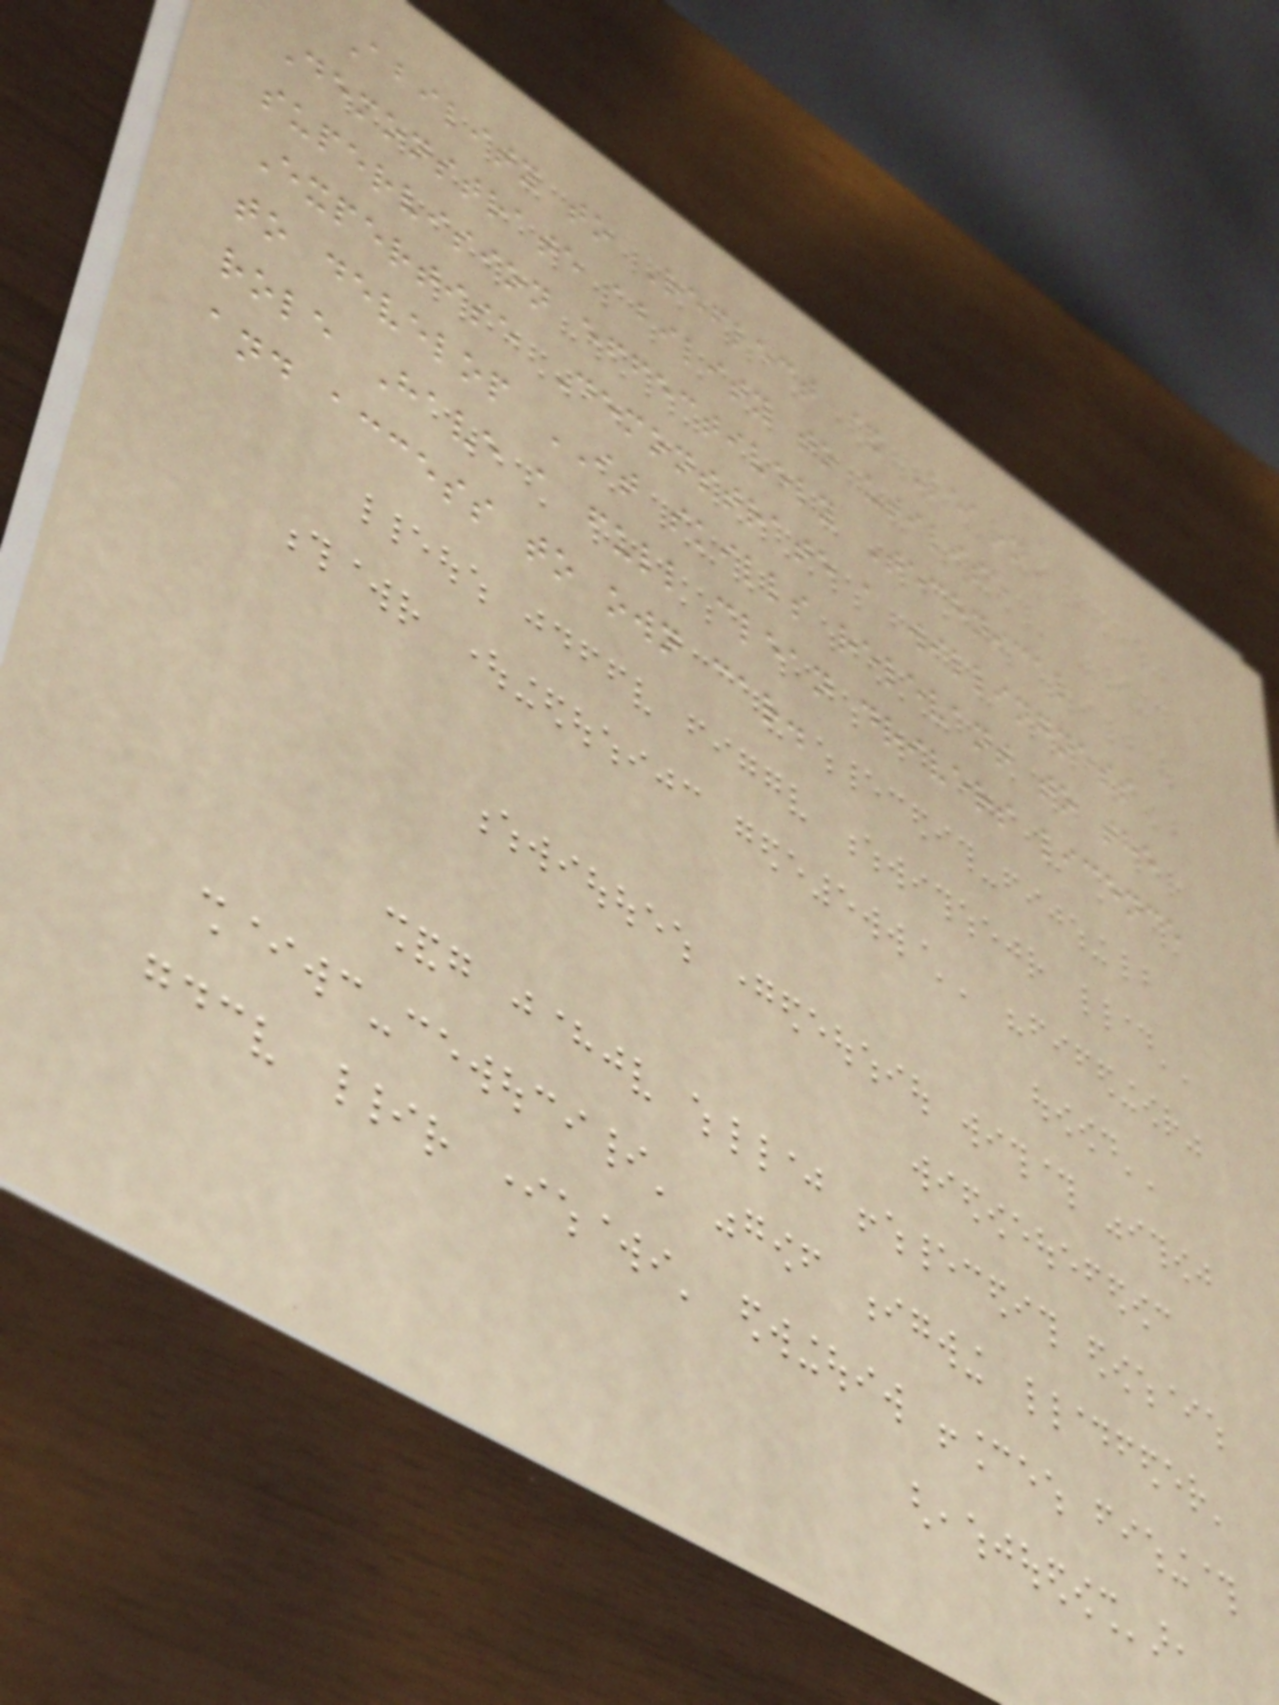Ability to Reflect & Learn
Demonstrate ability to utilise
supervision effectively Technical
Expertise Demonstrate a willingness
to develop IT skills relevant to the
role Have a full clean drivers licence
and access to own car.
